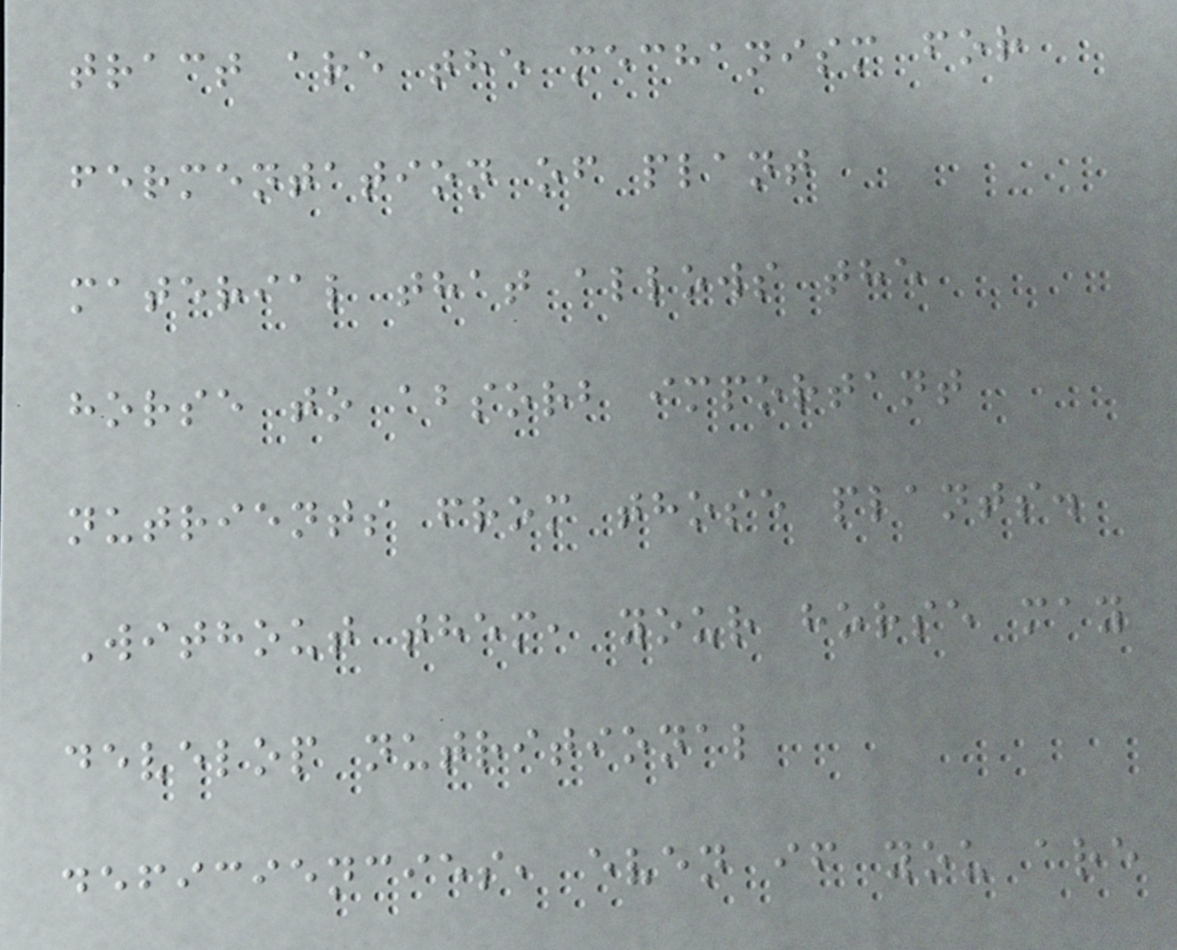tract are the mechanism for
fermentation of plant
material that allows the
horse to absorb important
nutrients from those plants.
Without them, your horse may
develop nutritional
deficiencies, even if you are
